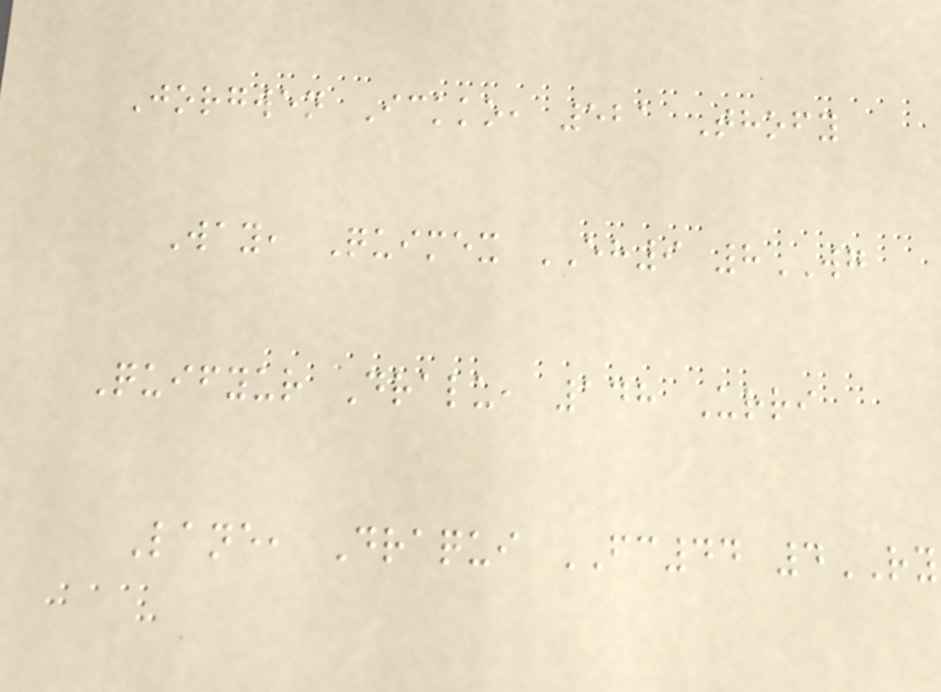Jorgwen Ickko, 521 Thofy
Way, Quimex EH9 8WG
Quifyur Dralu, 148 Urri
Lane, Draqui FC44 4RY
